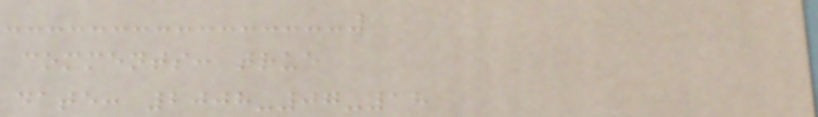comments: true
date: 2008-07-18
